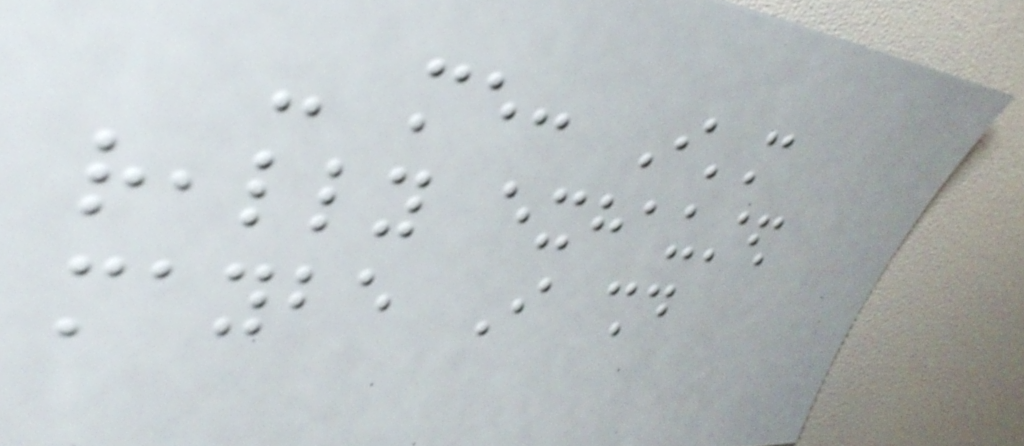- me: I'm
really exhausted
maybe I should
